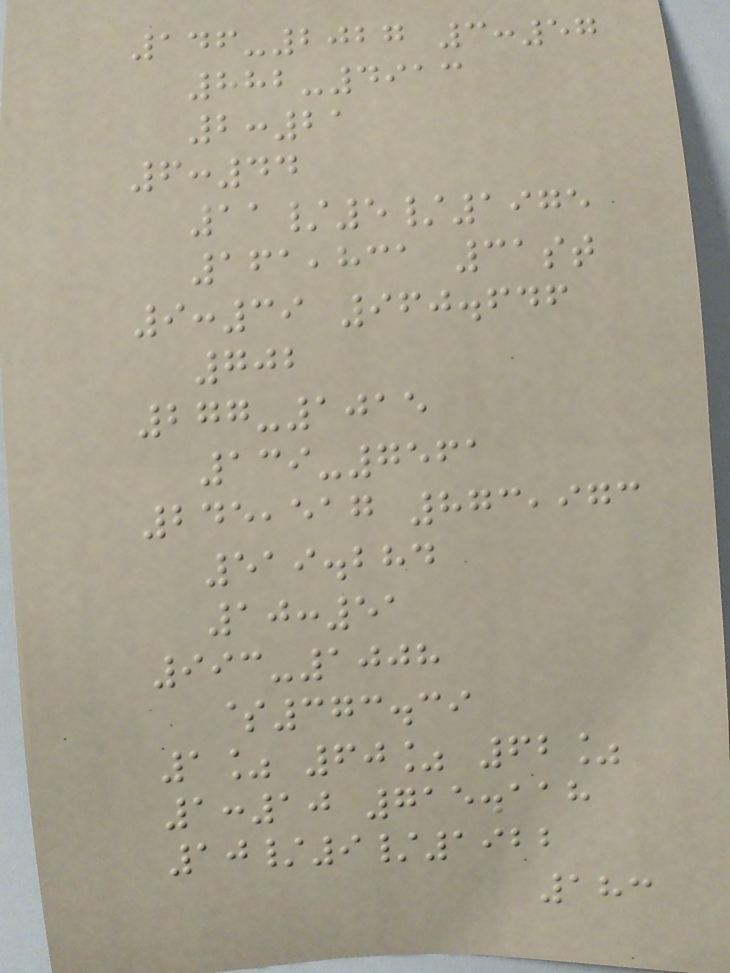146-2027 3:57
882-4913
2:21
6:44
11/5/1975
161,831 31st
9:39 960.646
702
277-1015
139-7561
245,517 873,973
519.284
10:51
993-1008
$373.39
1% 60% 62%
1:10 715.118
10/9/1922
183
